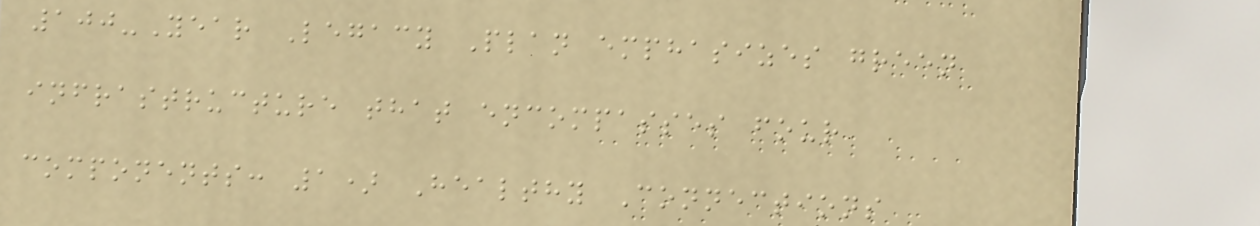100-Year Legacy Plan emphasizes green
infrastructure that encompasses four
components: 1) Healthy Connections
